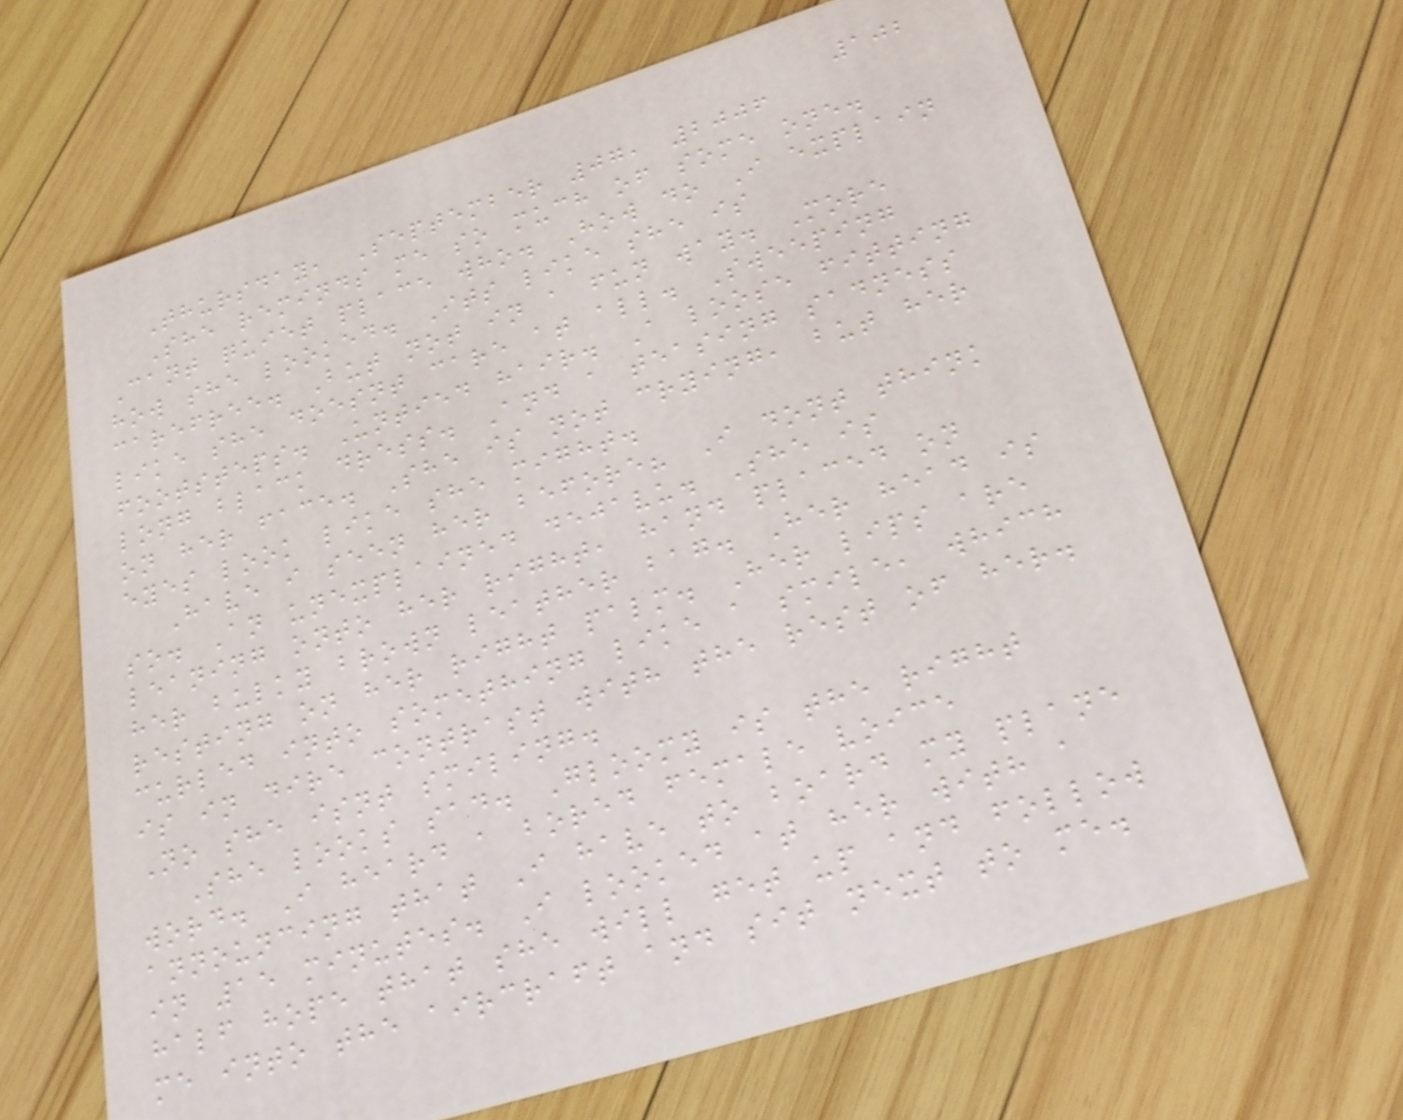102
Thursday, September 07, 2006
She reminds me so much of some one.
Cant quiet place who. How do I explain
how she looked. Its like she is
carefree. But not in a fun way. More
like she doesnt care at all. Sweeping
footsteps. Untied hair. A loose fitting
long black dress. And a teasing sadness
on her face. She is not crying, but her
eyes look like she might.
Have i seen her before? I dont think
so. An unexplained dejavu. She is
leaning onto her right, hand placed on
her bulky brown leather bag. Her head is
resting on her right palm. Her lips are
curled into something like a smile, which
is in dire contrast with the rest of her.
No she isnt smiling.
She looks sad. Gloomy is the right
word. I heard a bored female voice
announcing that I have to board my plane
in 15 minutes. I looked at her with a
half hope that she will get up and follow
me into the aircraft and sit next to me.
